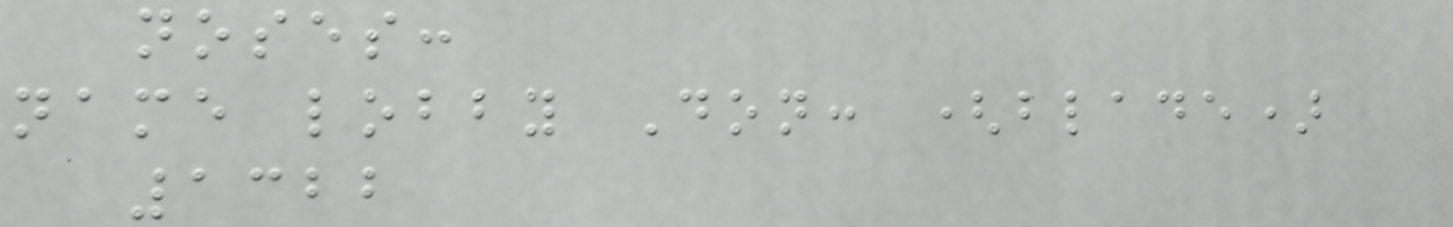noses:
name lobby Don: (blade)
1322
